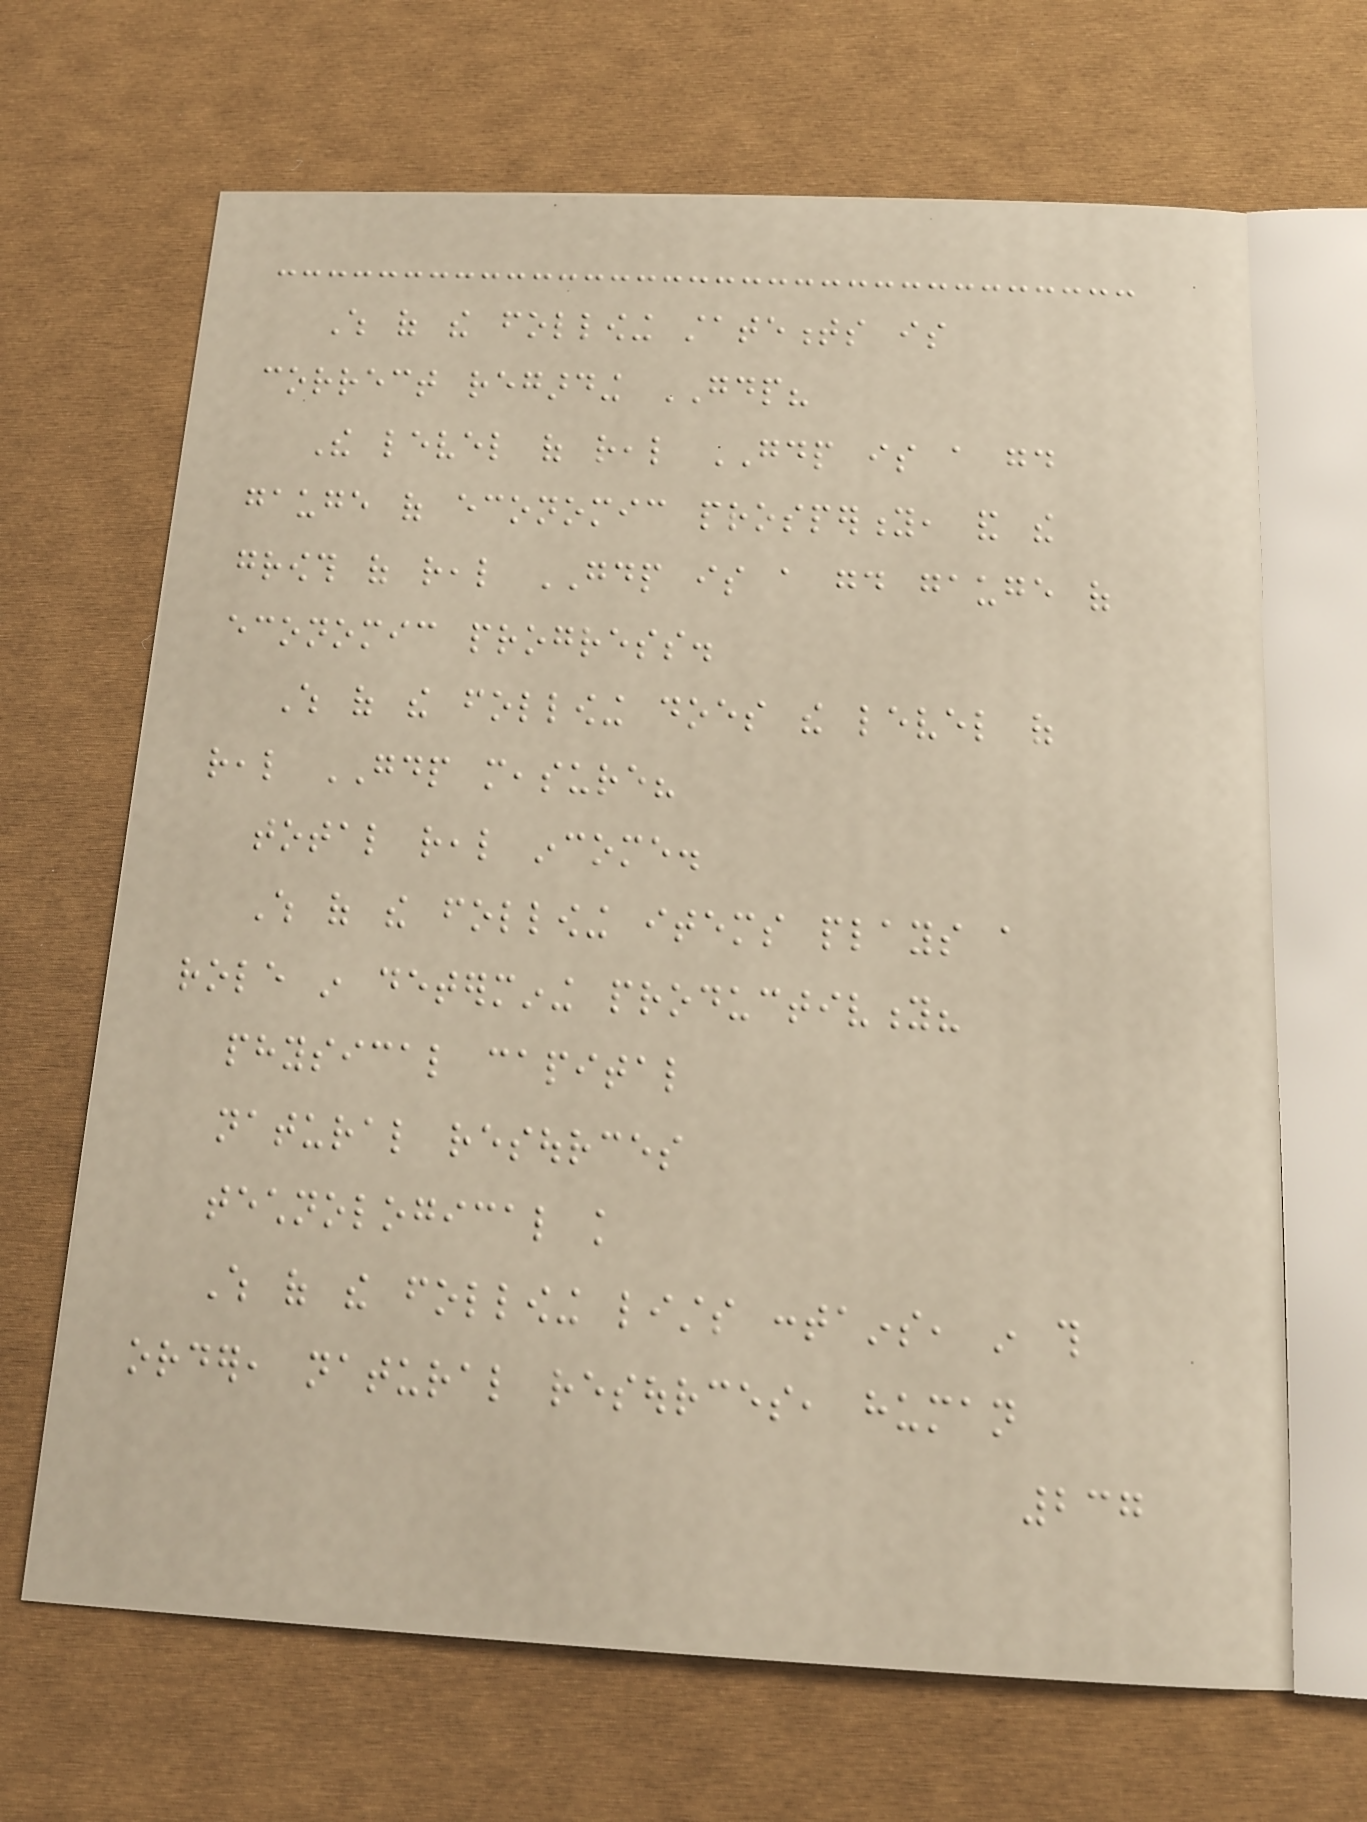Which of the following statements is
correct regarding GDP?
The level of real GDP is a good
gauge of economic prosperity, and the
growth of real GDP is a good gauge of
economic progress.
Which of the following does the level of
real GDP measure?
total real income.
Which of the following items plays a
role in determining productivity?
physical capital
natural resources
technological knowledge
Which of the following lists contains, in this
order, natural resources, human
237
